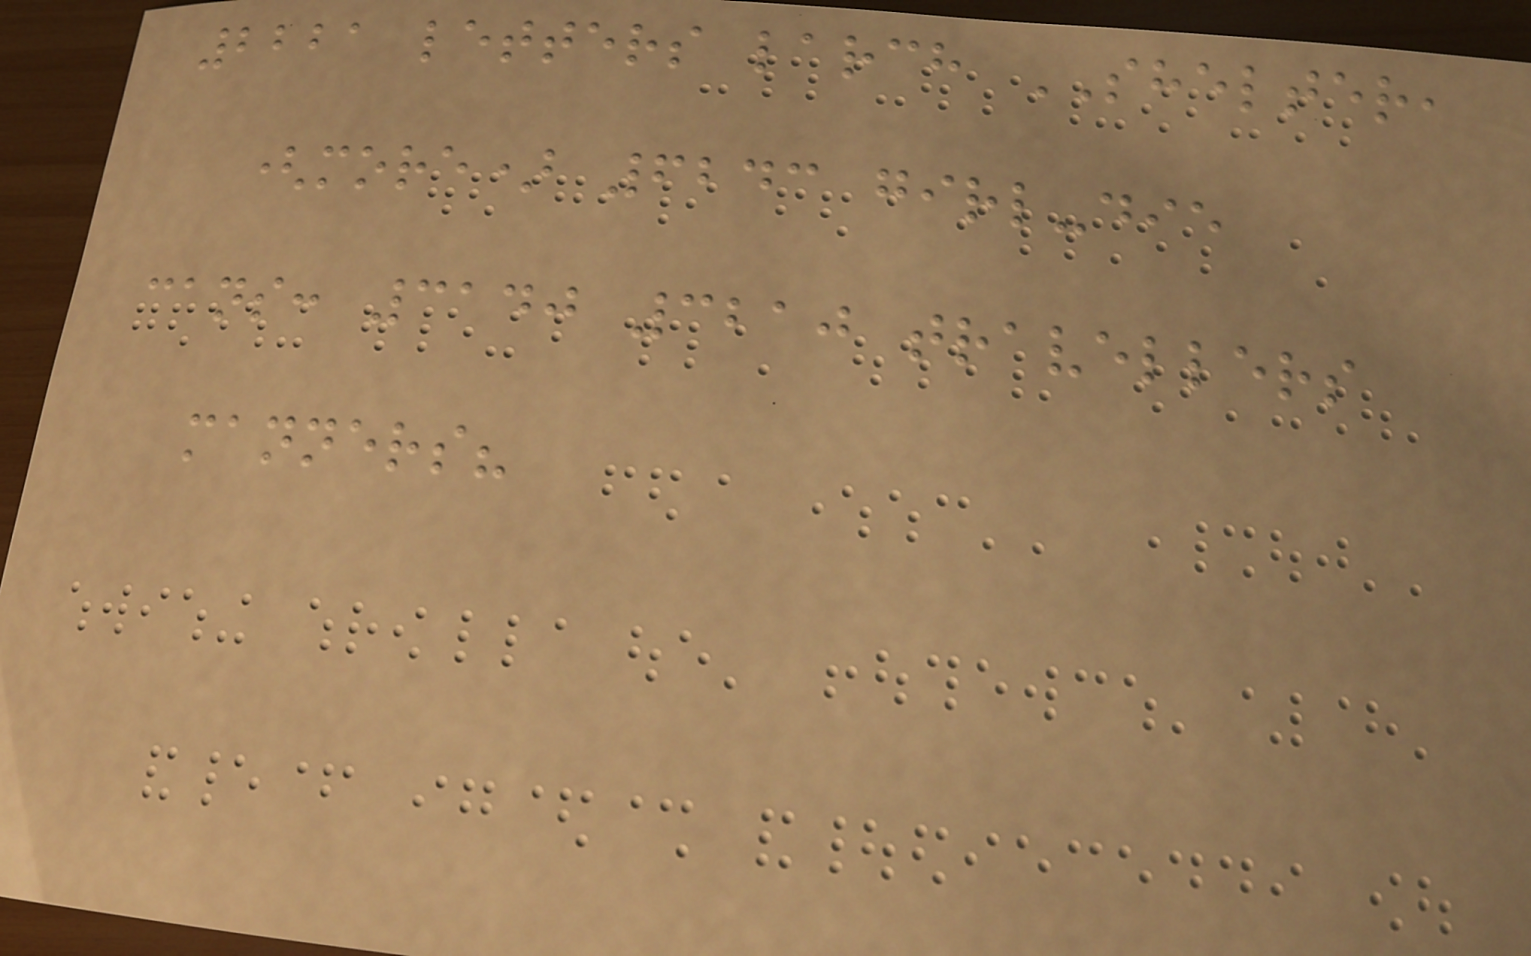2221 letters larch SHELTER,
(more) 6243 girl-die
cans: 3140 3210 travellers
manners?
